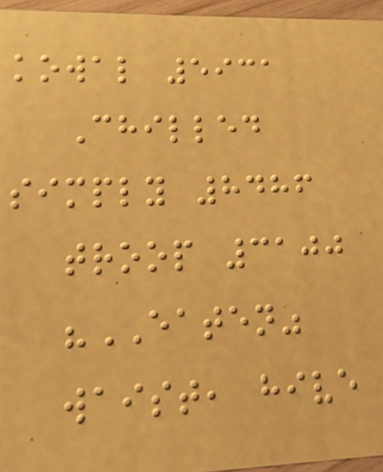kowal 5931
Chilled
simply 8486
troop 3100
"EATEN"
waist, hive
